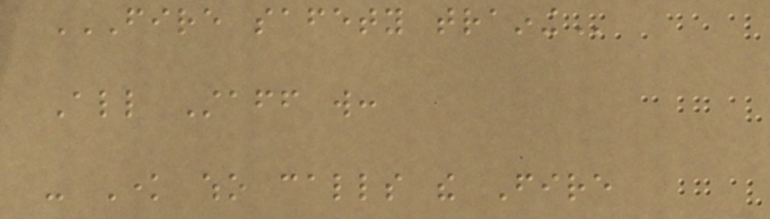FIRE SAFETY TRAINING
All Staff will:
- Know who calls the Fire
